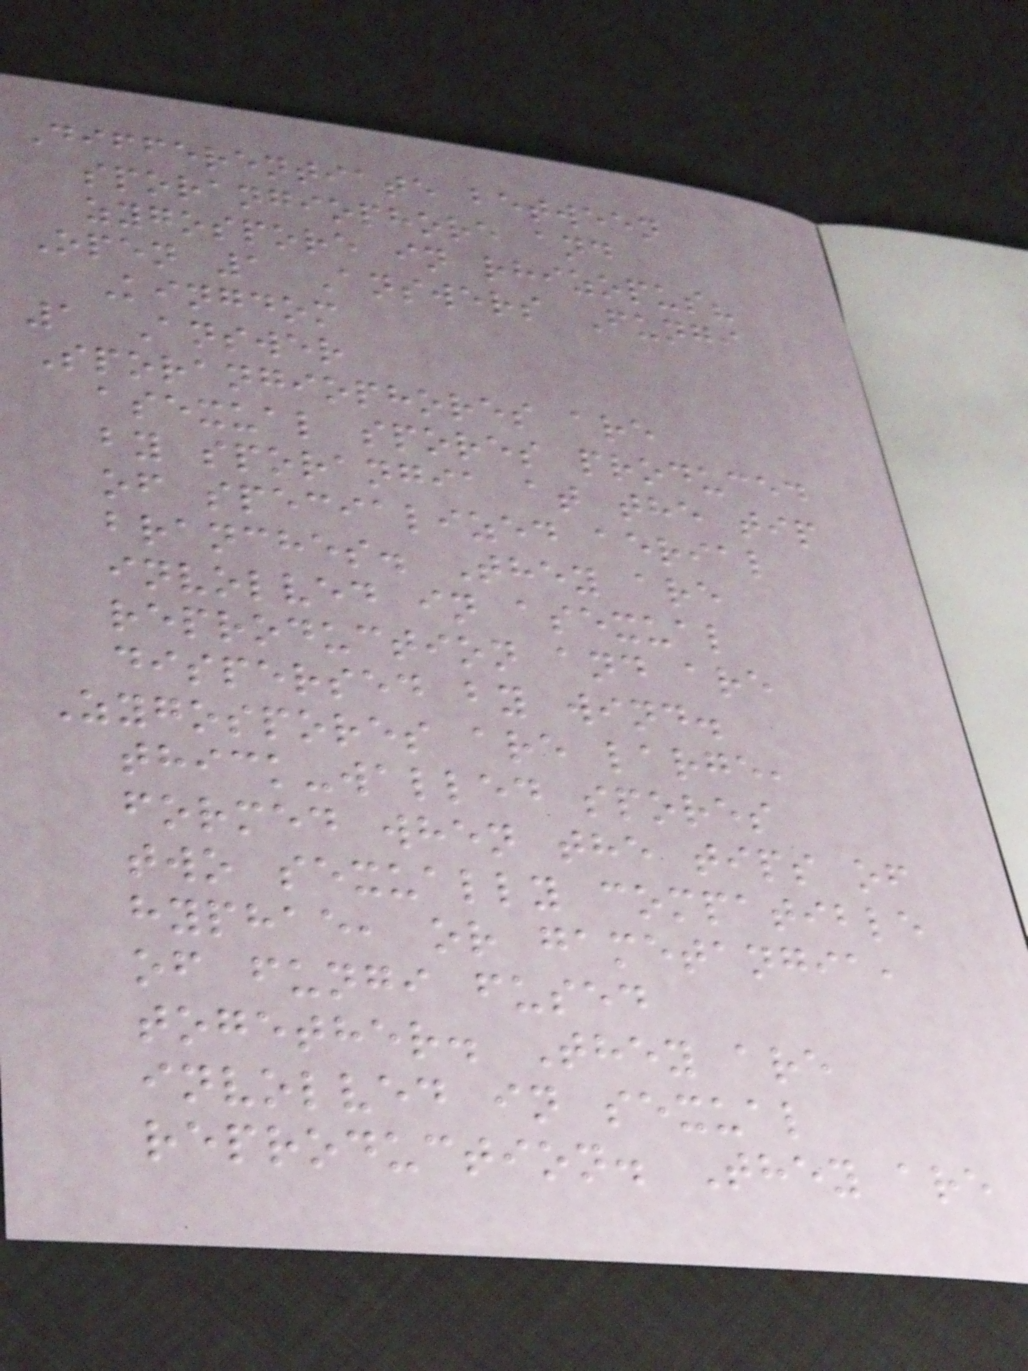Differentiate between
sporangiophore and
zygospore in rhizopus?
Open 1 Answers Fungi
Kingdom
1 Answer
Sporangiophores are
asexual spores produced
by sporangia at the tip
of specialized aerial
branches. They are
involved in asexual
reproduction and are
dispersed by wind.
Zygospores are large,
thick-walled spores
formed when the tips of
two sexually compatible
hyphae, or gametangia,
of fungi fused
together. They are
involved in sexual
reproduction. They are
